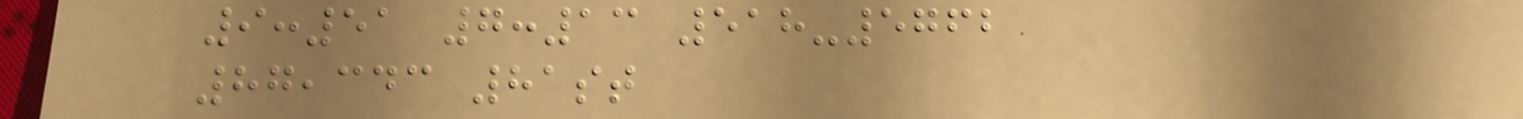9:51 7:13 518-5762
87,343 81st
